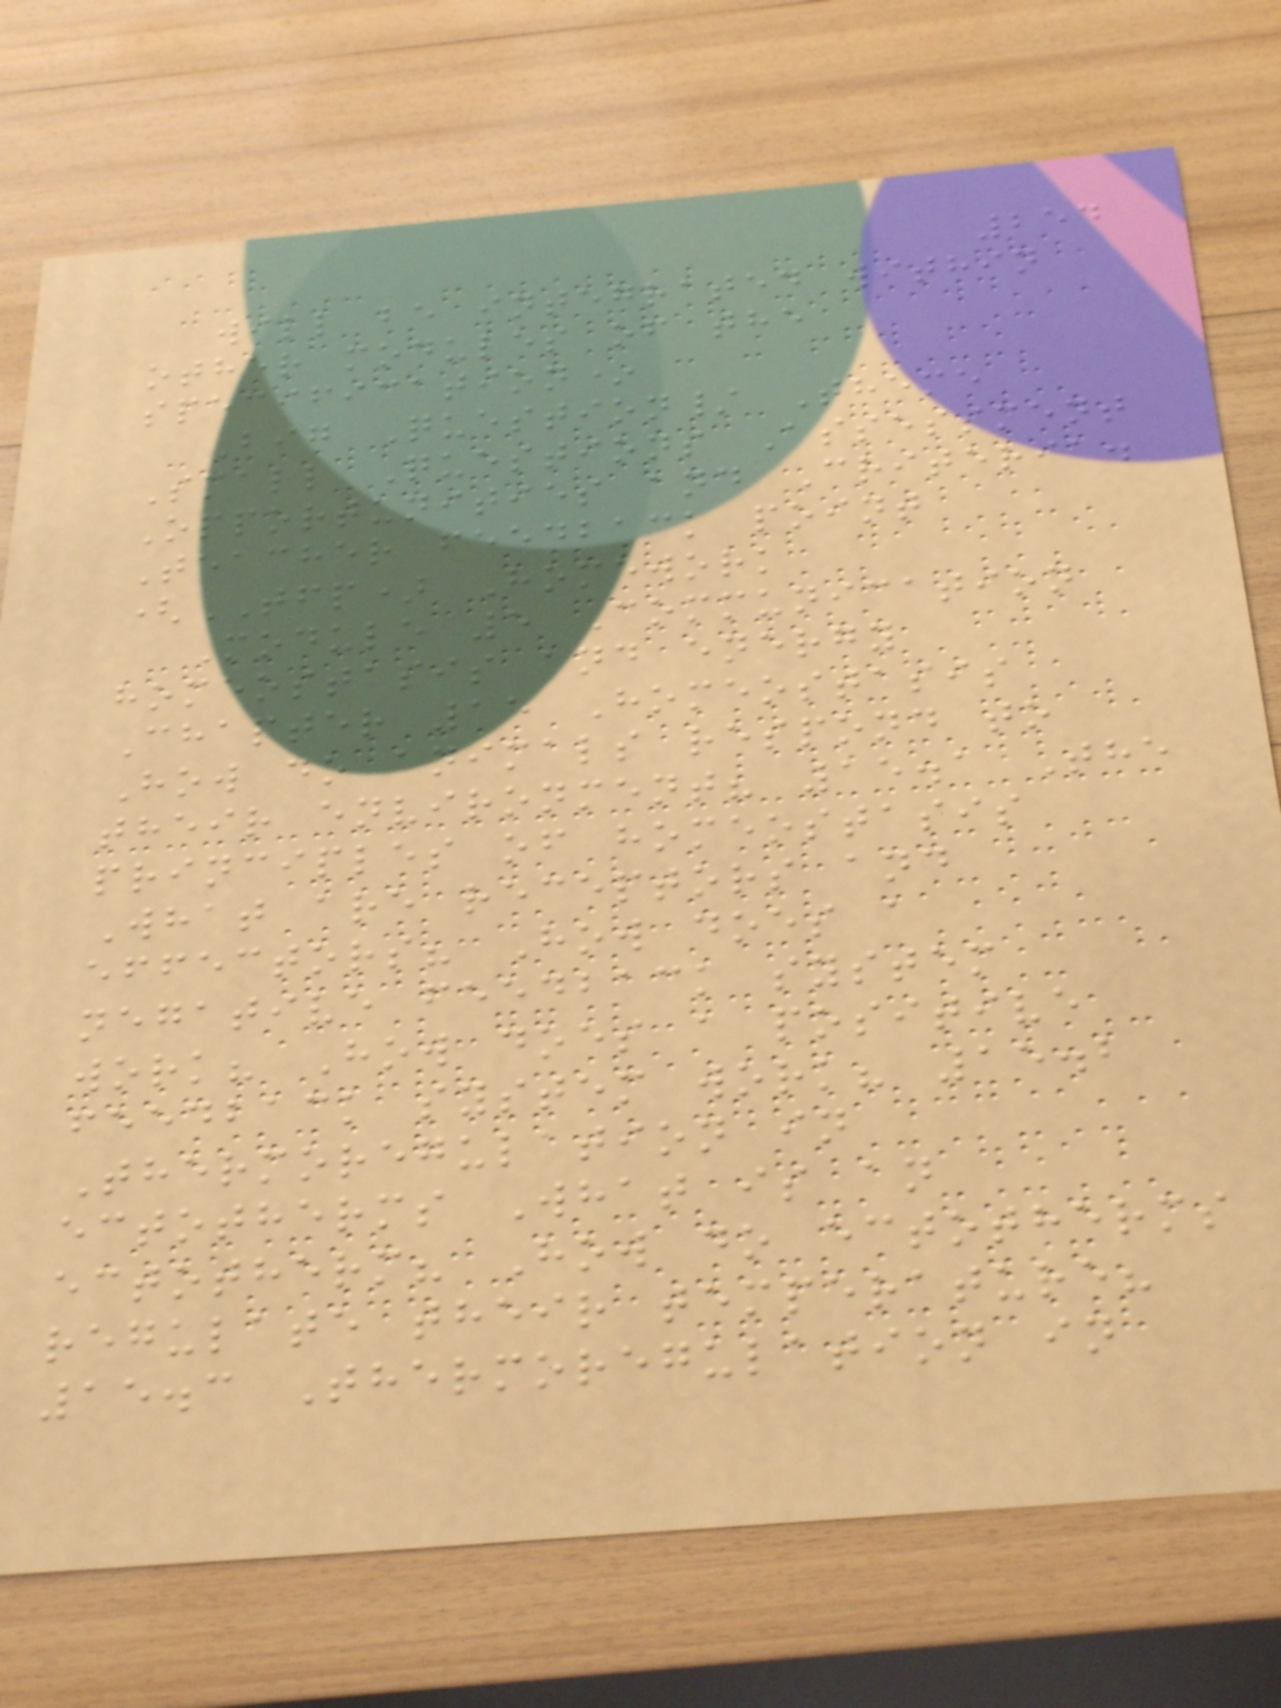254
will be integrated within
other modules of the
specification*
Big Question/ Theme
Small Questions Assessment
Opportunities and Criteria.
Teacher feedback point
(TFP) Homework
Module 5 Communication
homeostasis and energy
Chapter 15 Homeostasis
How do animals respond to
their environment? 15.1 The
principles of homeostasis
What are receptors and
effectors? How does a
negative feedback system
work? How does a positive
feedback system work? 15.2
Thermoregulation in
ectotherms What is an
ectotherm? How do ectotherms
regulate their temperature?
15.3 Thermoregulation in
